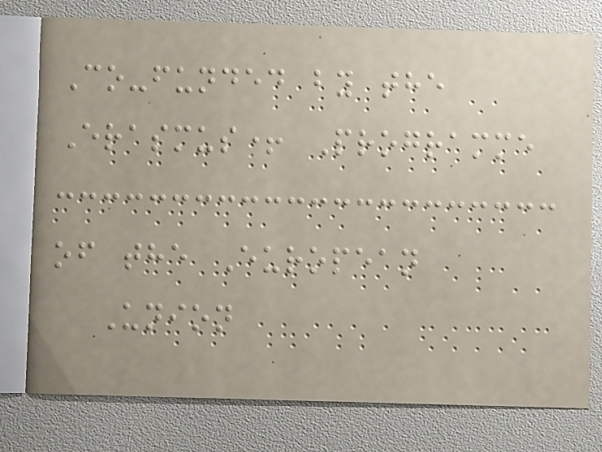Co-funded by the
Erasmus+ Programme
of the European
Union
